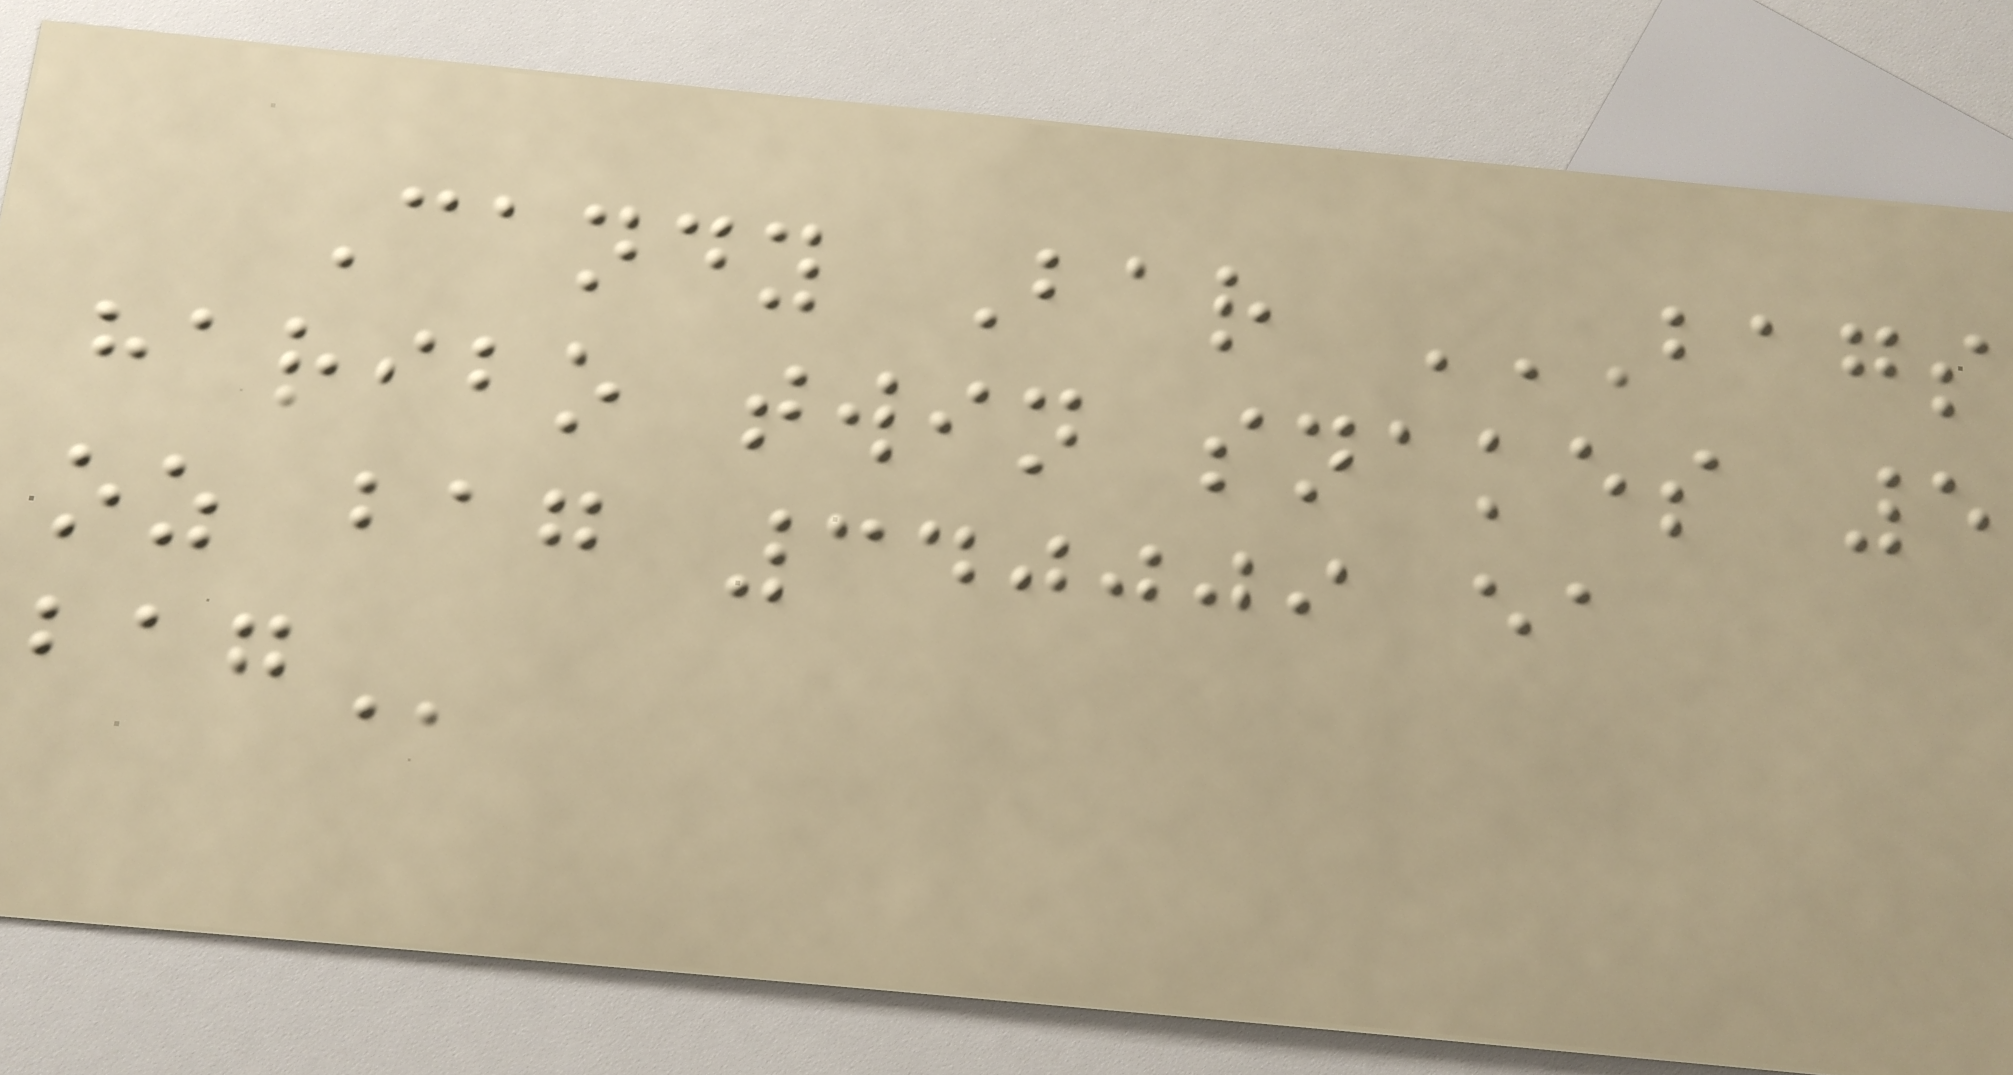Candy Bar BAGS
HARIBO TWIN SNAKES 5
OZ BAG 340009 EA
BAG
